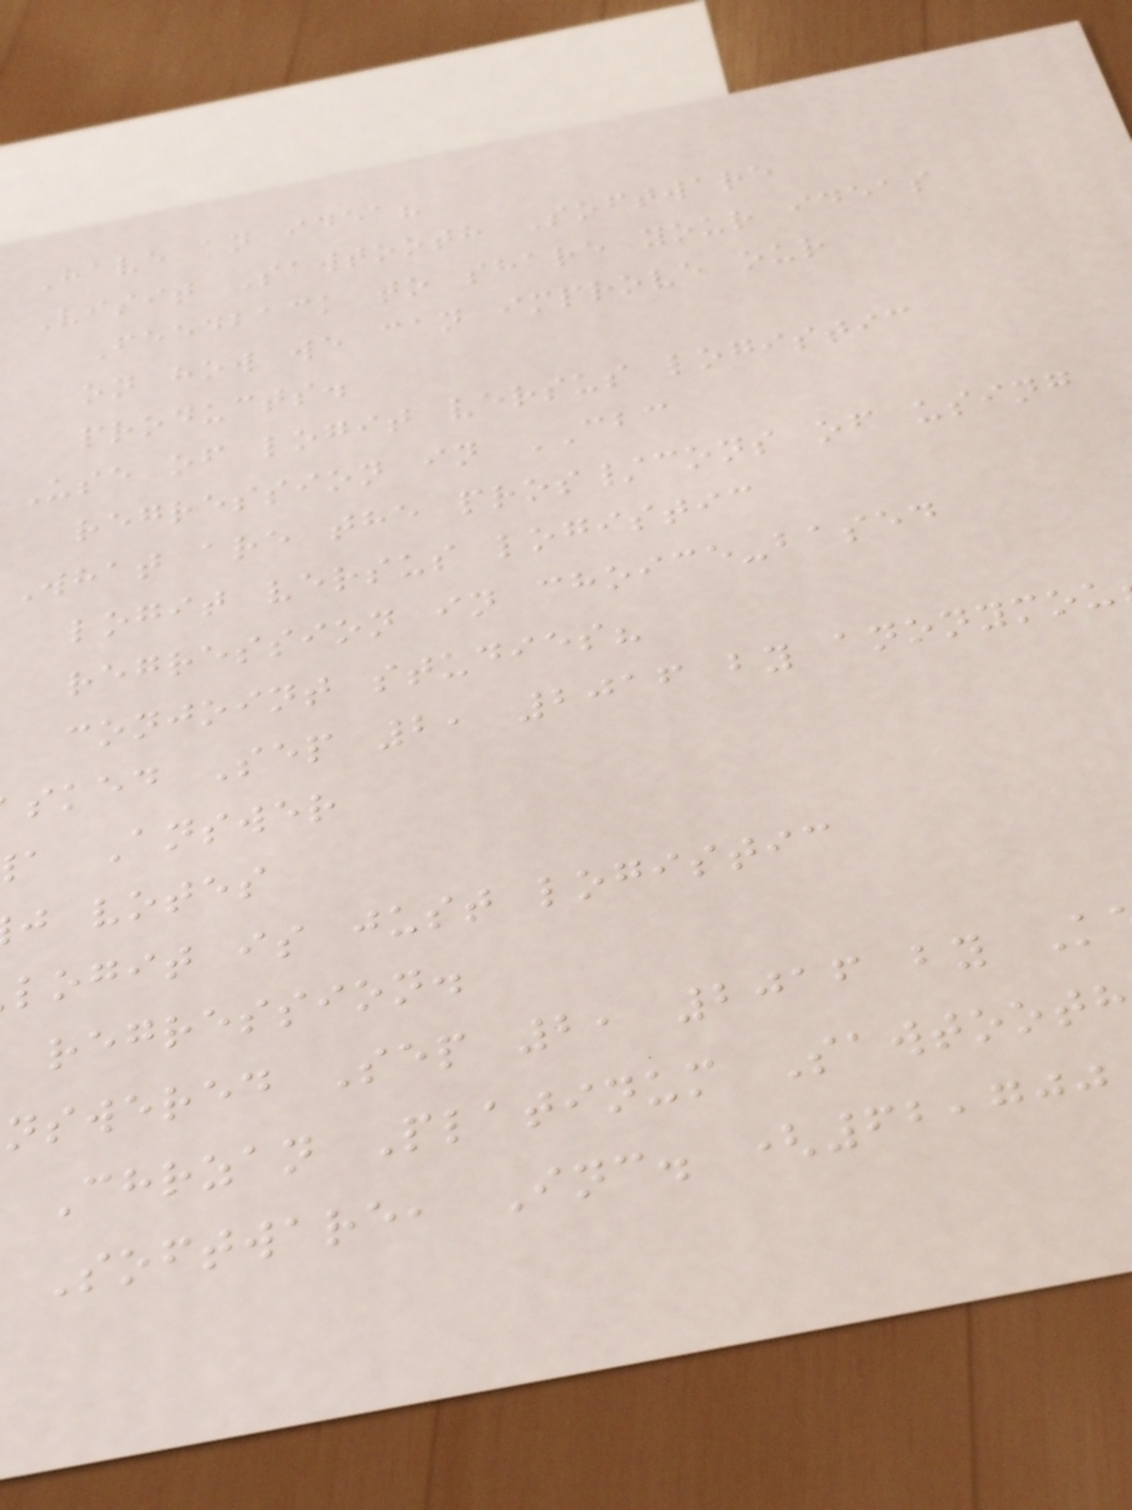Have an idea?
Visit Sawtooth Software
Feedback to share your ideas
on how we can improve our
products.
Use of logit versus logistic
regression in CBC
What are the pros/cons of using
logit versus logistic
regression in choice-based
conjoint studies?
sked Sep 2, 2016 by anonymou
a Answer
j votes
logit is just logistic
regression.
nswered Sep 2, 2016 by K
Chrzan Platinum Sawtooth
Software, Inc. (62,700
